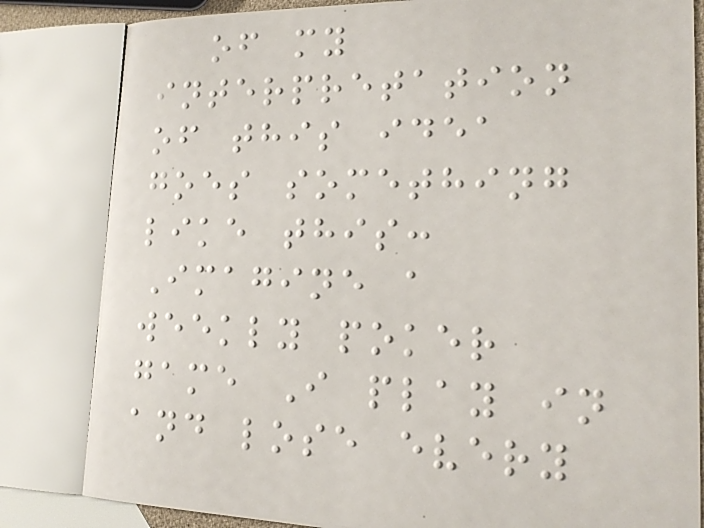of my
interpretation
of this idea
goes something
like this:
Imagine a
weekly poker
game I play in
and lose every
